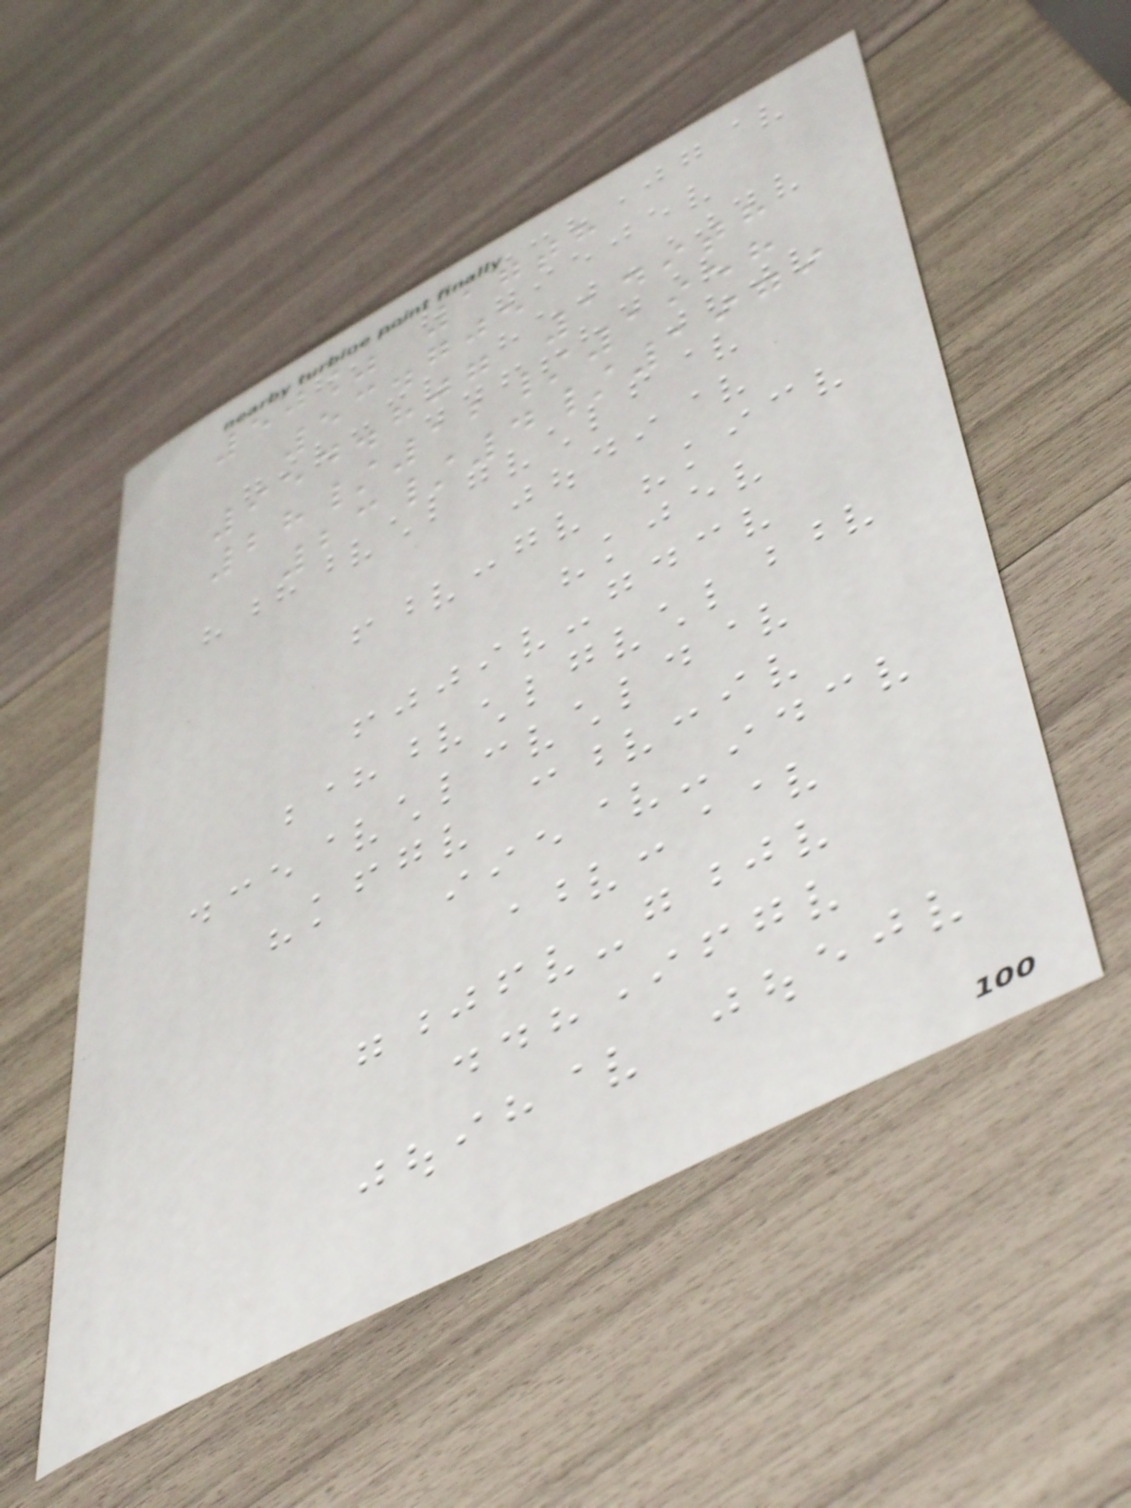50% 17th
53.705
954.807 149th
28/12/1958
23/4/1979
